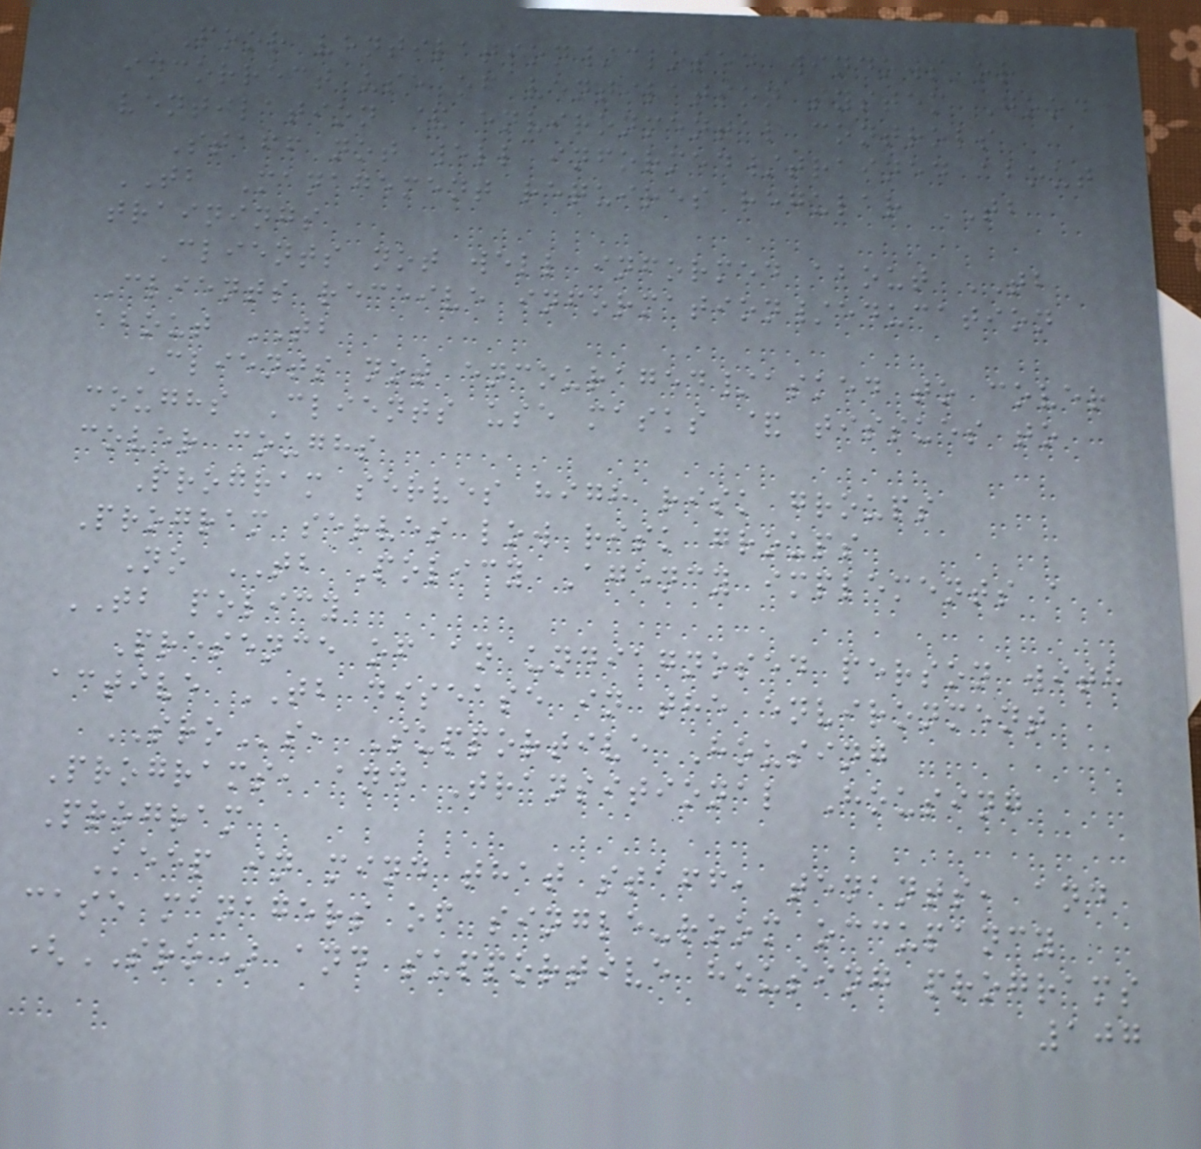Poor ventilation/closed windows or
incorrect use of ventilation system Good
ventilation & environmental controls
Staff not well informed/trained about
TB Management requires regular TB
trainings
Clients not well informed about TB
Clients receive information/education
about TB
Clients not encouraged/asked to cover
coughs Clients use masks & tissues to
cover coughs
Program serves high risk groups
Program serves low risk groups
No TB Policy Agency implements a
TB policy
Presence of an undiagnosed person with
active TB disease in the environment
SROs, Supportive Housing
Programs, and Transitional Housing
Program
Keep in mind that staff, tenants, and
case managers of single-room occupancy
(SRO) and supportive housing programs
107
